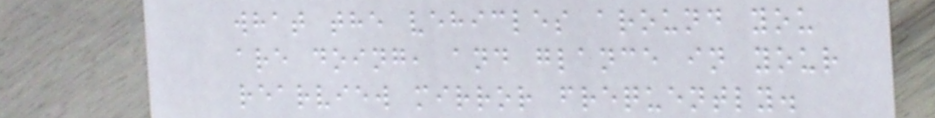what the vehicles around you
are doing, and glance in your
rearview mirror frequently.
